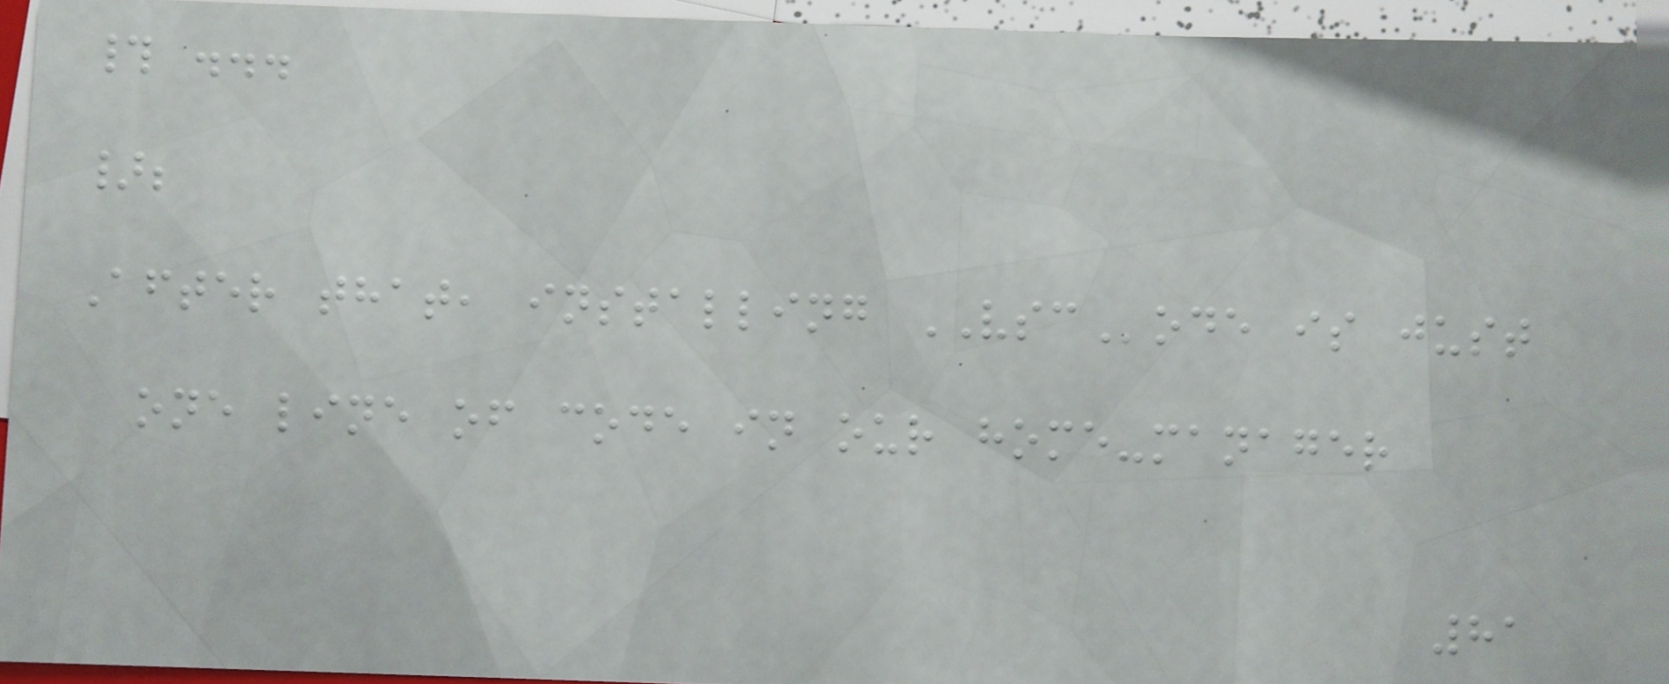# ...
};
After that, installing VSCode is just
one line of code in our home-manager
81
